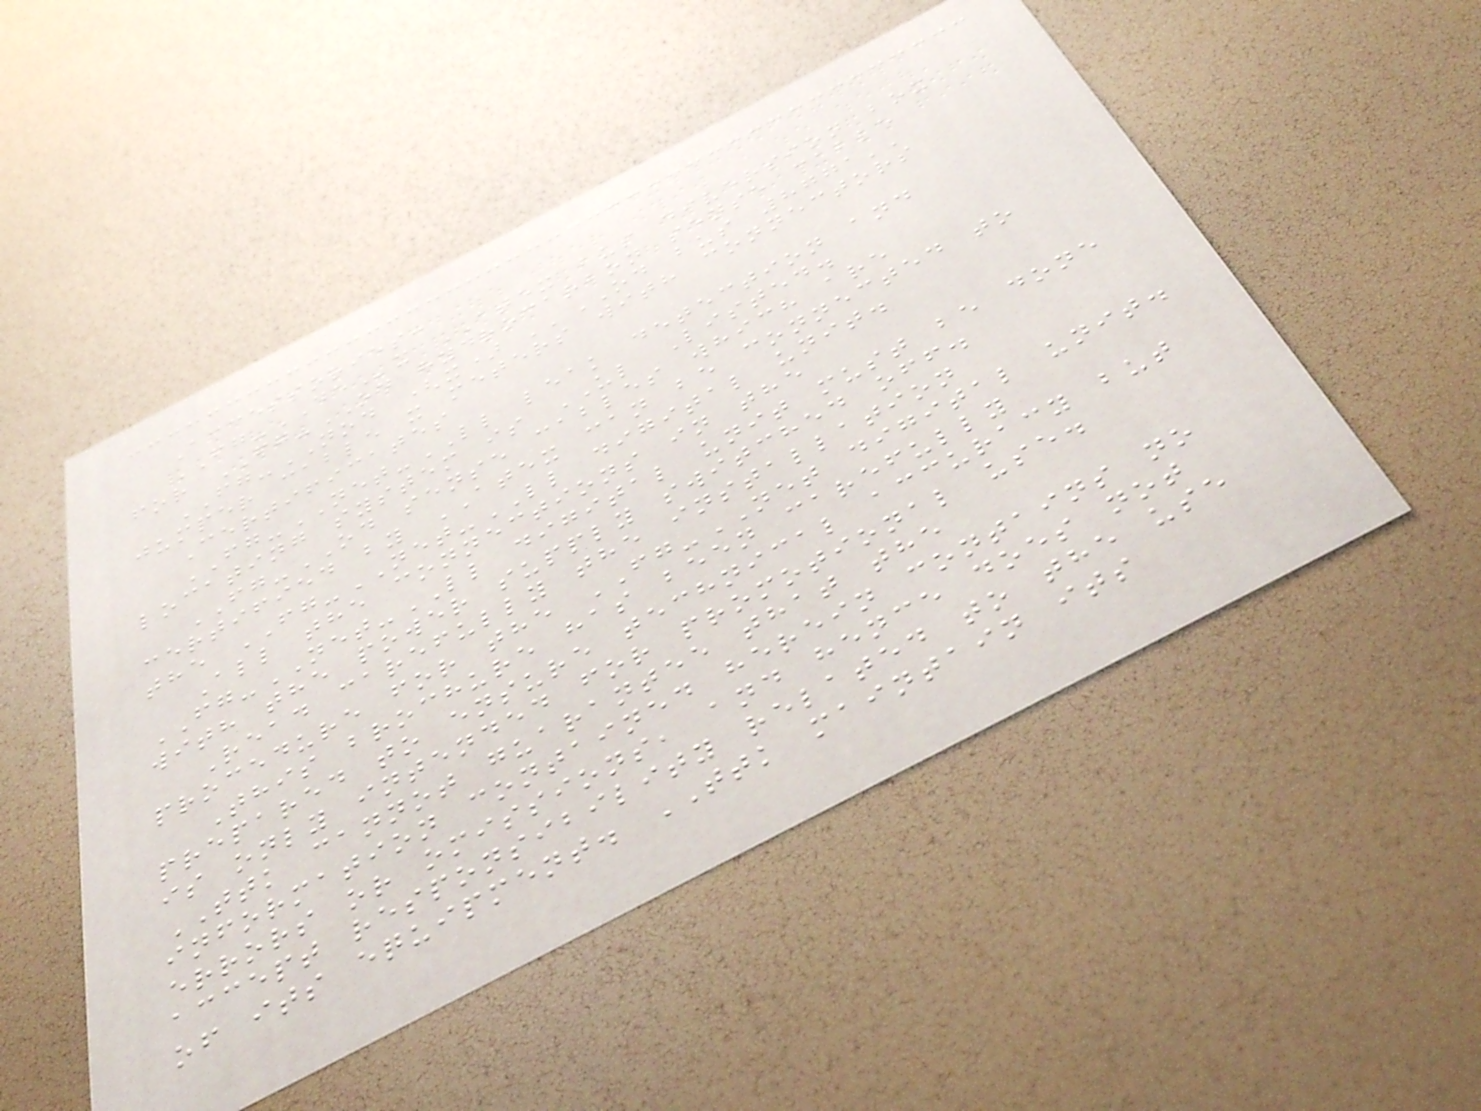Accessories:
FG-DEx ATEX bus diversion box
for FG-OD hydrocarbon sense cable
FG-NOD (x) ''OD bus 8771''
jumper cable x meters with connectors
Certificates
FG-NET-LL leak detection and
locating system is UL Listed.
FG-OD sense cables which are
certified by ATEX can be connected to
the FG-NET-LL digital unit.
All the connections in the
FG-NET-LL digital unit must be done
with the power supply switched off.
Read carefully the installation
procedure for the FG-NET digital unit.
This brochure has been carefully
prepared to ensure technical accuracy but
is only intended for promotional use.
TTK cannot guarantee that the
information contained herein contains no
errors or omissions, and hence does not
accept responsibility related to the use
of its equipment. TTK maintain its
